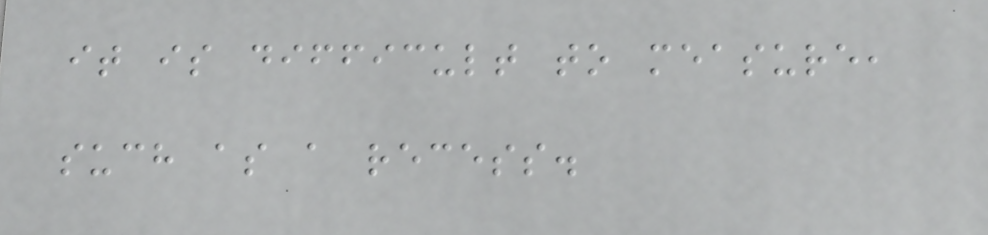it is difficult to measure,
such as a recess.
